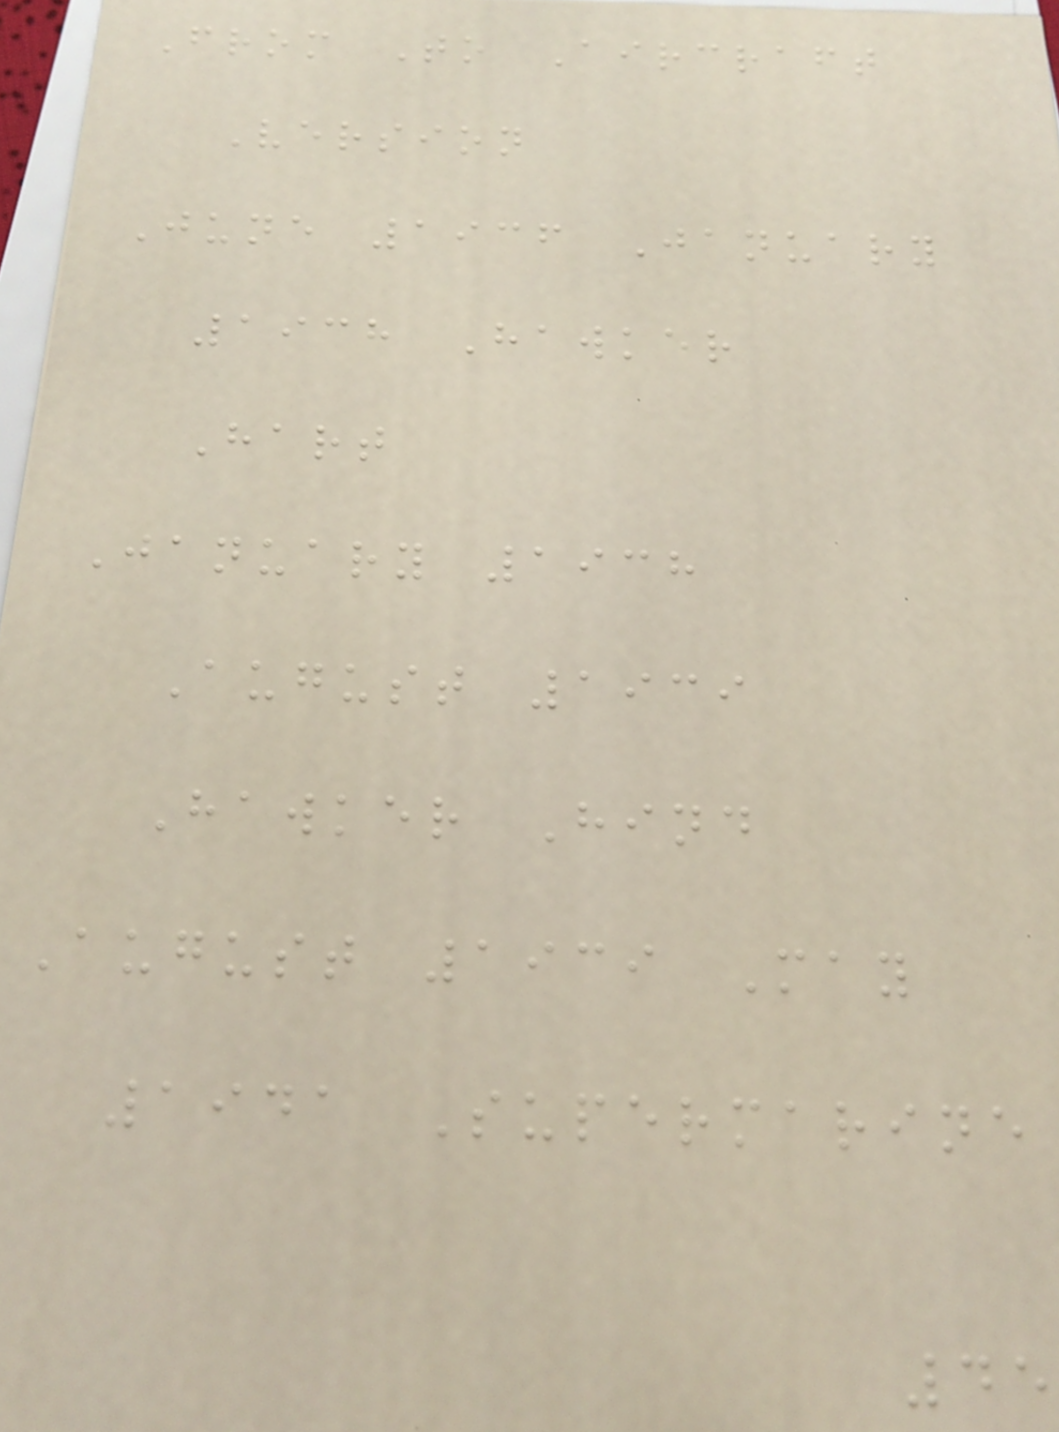From To Aircraft
Version
June 1936 January
1938 Hawker
Hart
January 1938
August 1939
Hawker Hind
August 1939 May
1941 Supermarine
45
